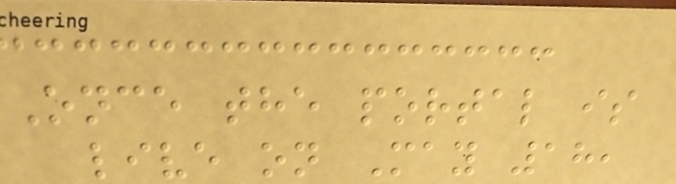Once the portal is
live on May 18,
